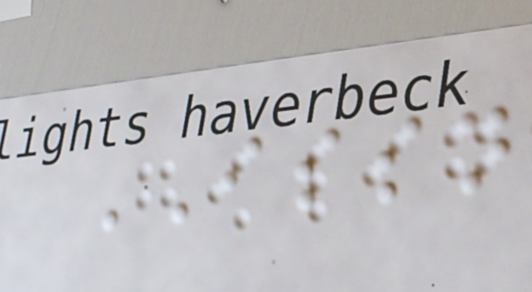ISSN
